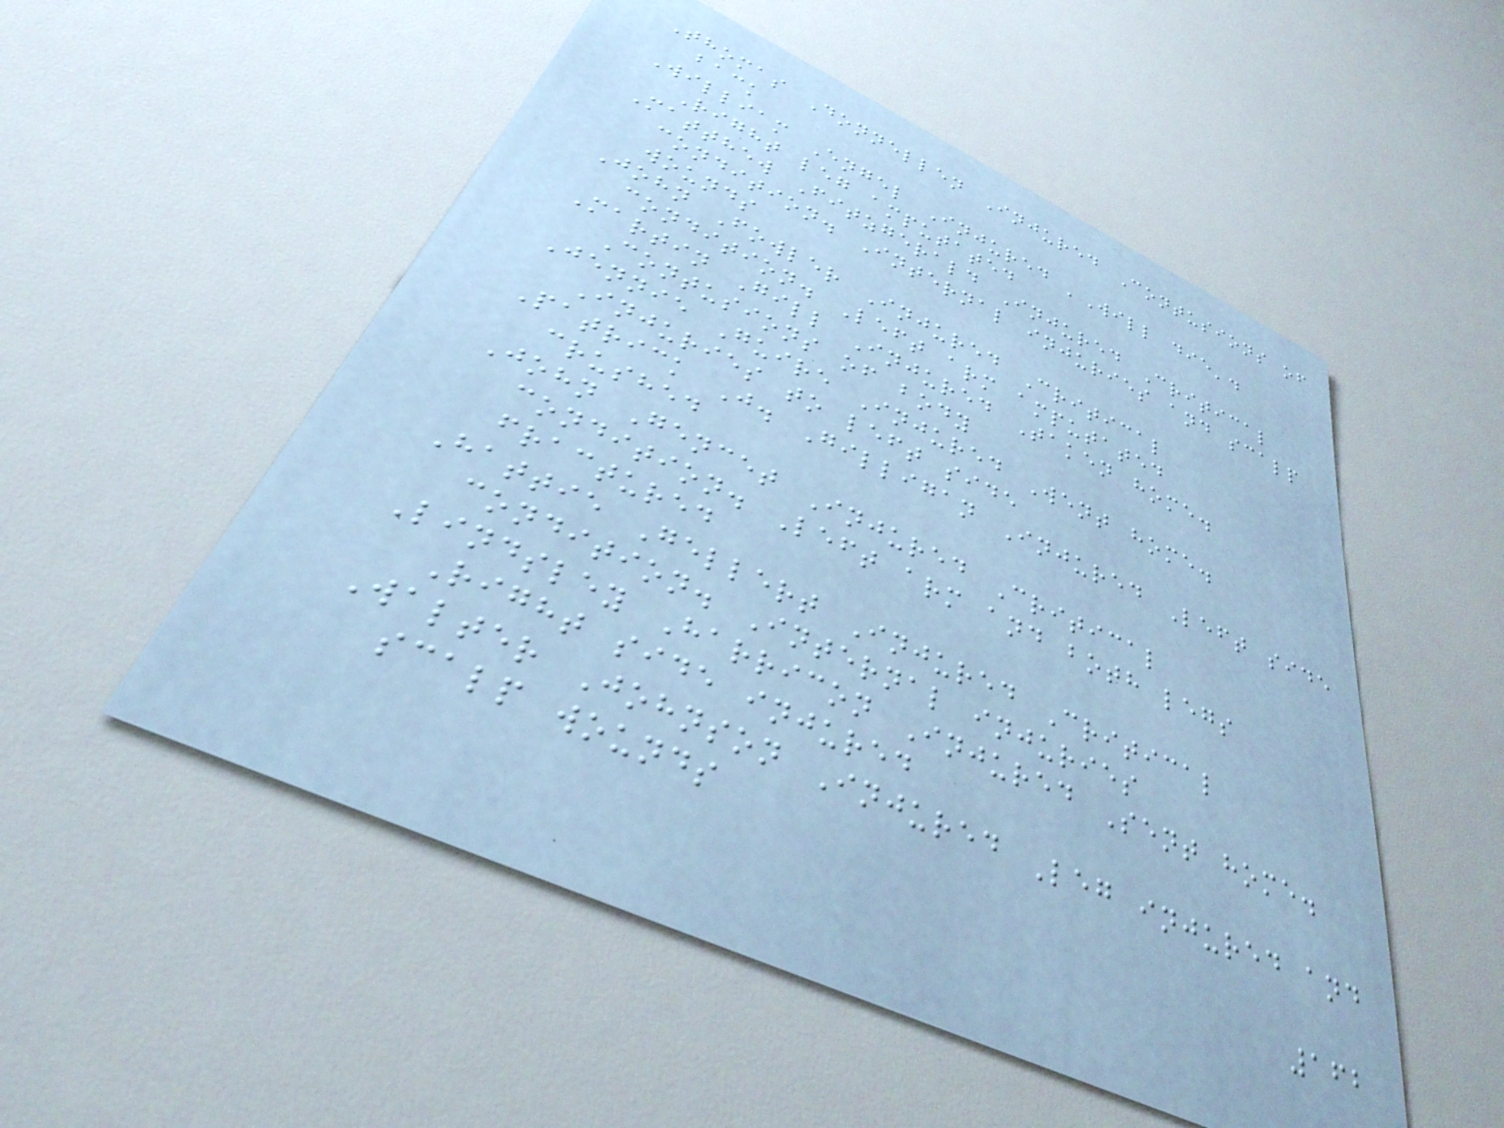Thomas Donnellen Injured Contusions of
back
William Engel Injured 'Will die'.
Right leg amputated
Matthew Fitzgerald Injured Critical
condition. Internal injuries and scalp
wounds
John Fowler Injured Critical
condition. Left arm amputated
Martin Gill Injured Taken home.
Contusions of body
Jennie Guire Injured Went home.
Injuries to left side
Patrick J. Gilligan Injured Left side
crushed
John Gencet Injured Critical
condition. Left arm and both legs
fractured
Hattie Gellert Injured Critical
condition. Internal injuries
Lindsley Harricon Injured Sent home.
Right side injured
Walter Johnson Injured Leg injured and
scalp wounds
162
